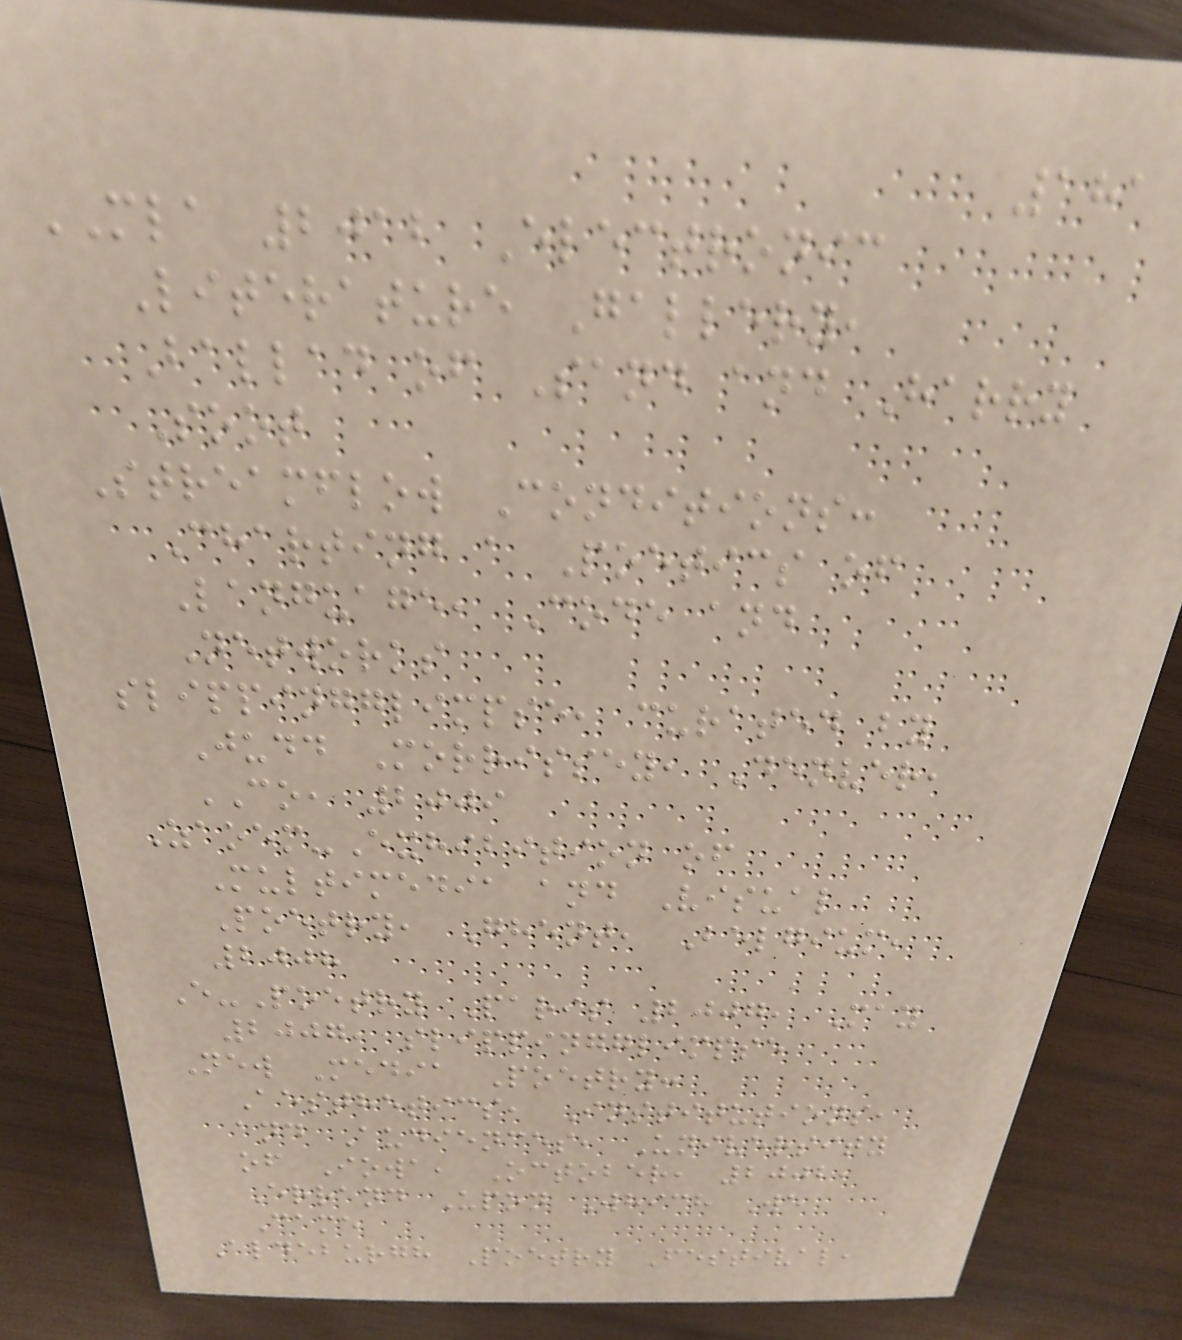181
MLA 2012 Electronic
Literature Gallery,
Ballad of Sand and Harry
Soot
Streamflow Conditions:
Charting a Poetics of
Language, Code and
Networks
slippingglimpse, curated by
Judd Morrissey, Denver,
CO, 2009
Zaoem-Exhibition of
Multimedia and Visual
Poetry, Ghent, Belgium,
2008
E-Poetry Paris 2007, May
2007, slippingglimpse
New Media Poetry:
Aesthetics, Institutions,
and Audiences, University
of Iowa, October, 2002,
Errand Upon Which We
Came
Aldeburgh Poetry Festival,
